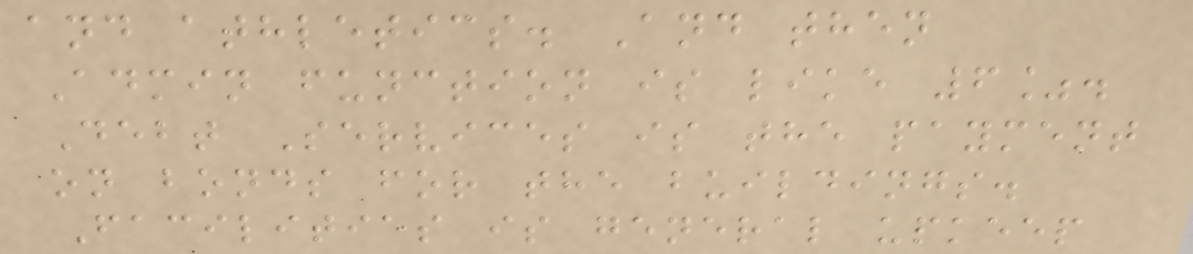and athletics. And then
Admin function is like 6%.
Debt Services is the payment
on bonds for the buildings.
Facilities is general upkeep
